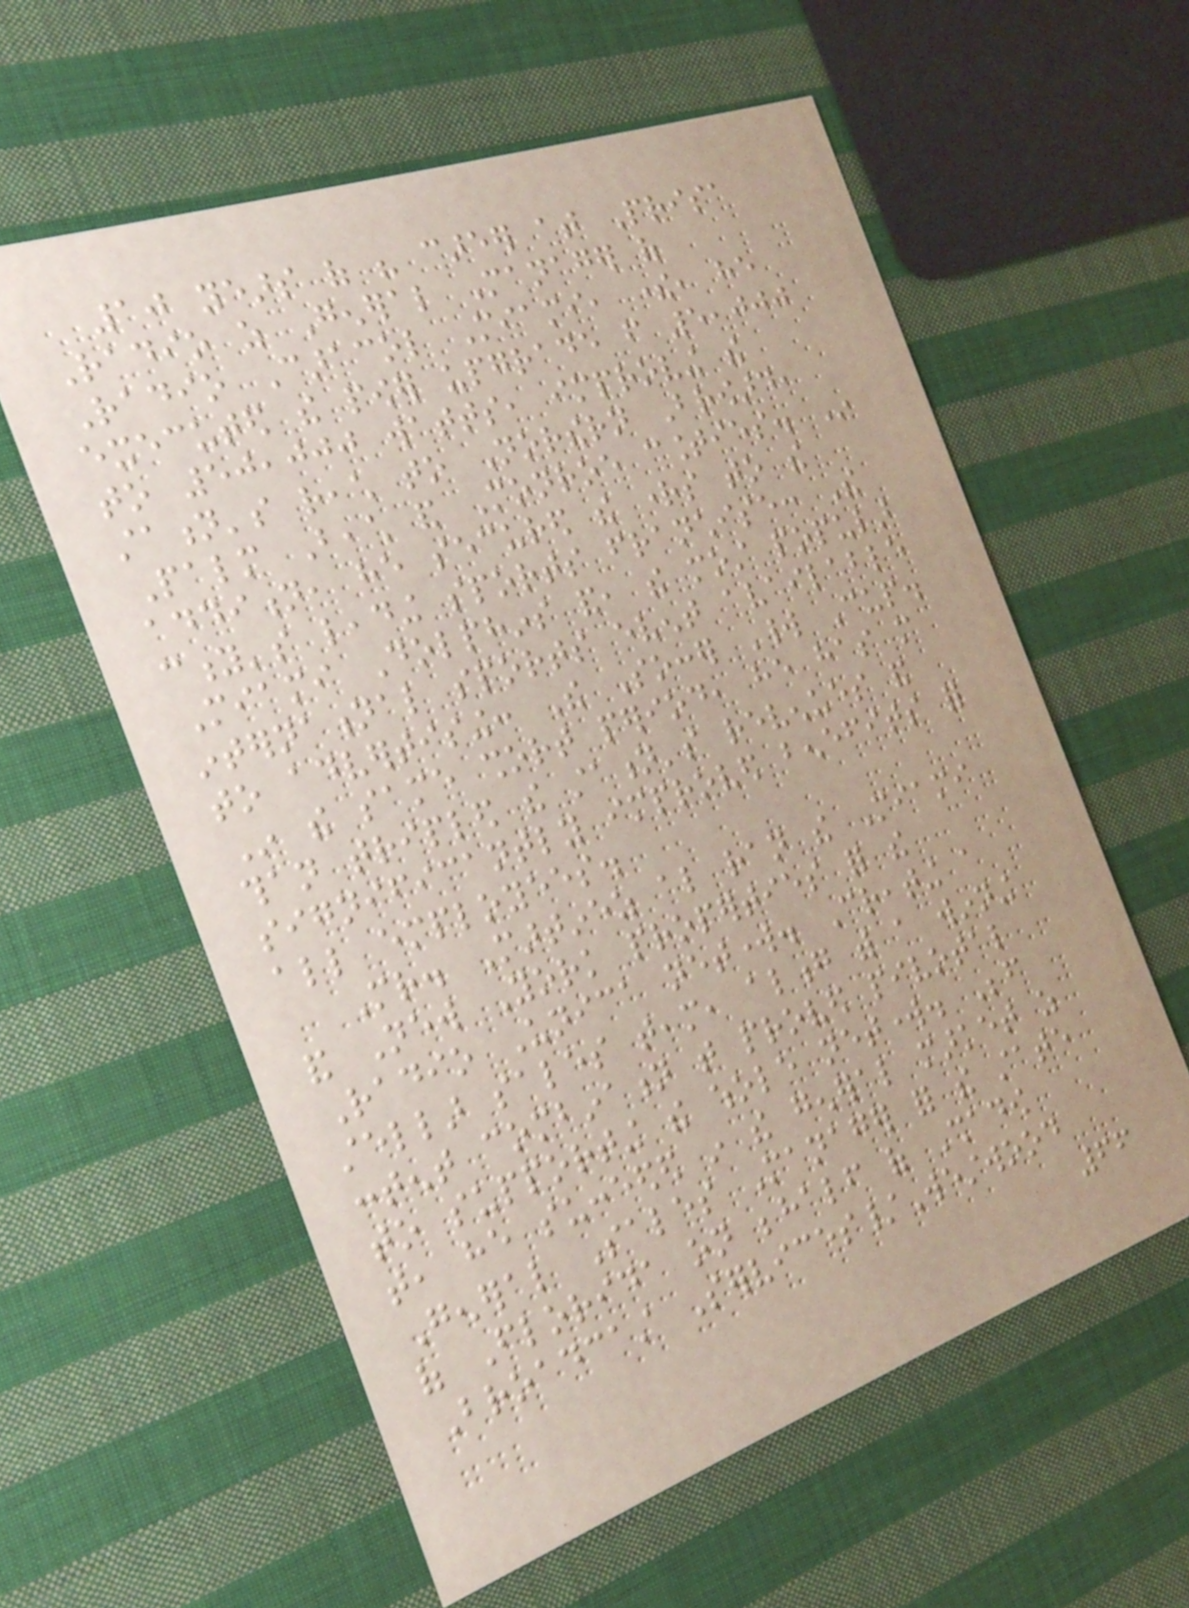10 years of his career at Prisa
Radio as General Manager of
Radio Caracol Miami, there, he
executed the power upgrade from 5,000
to 50,000 watts, improving the
station's reach to Northern Broward,
Palm Beach and Monroe counties. In
addition, he secured the rights to the
city's leading sports franchise: The
Miami Dolphins and, the most popular
international sports event available
to advertising: The Soccer World Cup.
In the same short period, he has more
than tripled the station's revenues and
significantly improved benefits for
all employees.
Mr. Martinez also ran the Miami
and New York properties for the
Radio Unica network. Creating a
stellar sales team, along with a winning
content combination that proved pivotal
to supporting the whole network. Before
that, he succeeded in the general market as
General Sales Manager for the state
of Florida on behalf of Shadow
Broadcast Services/Westwood
66
